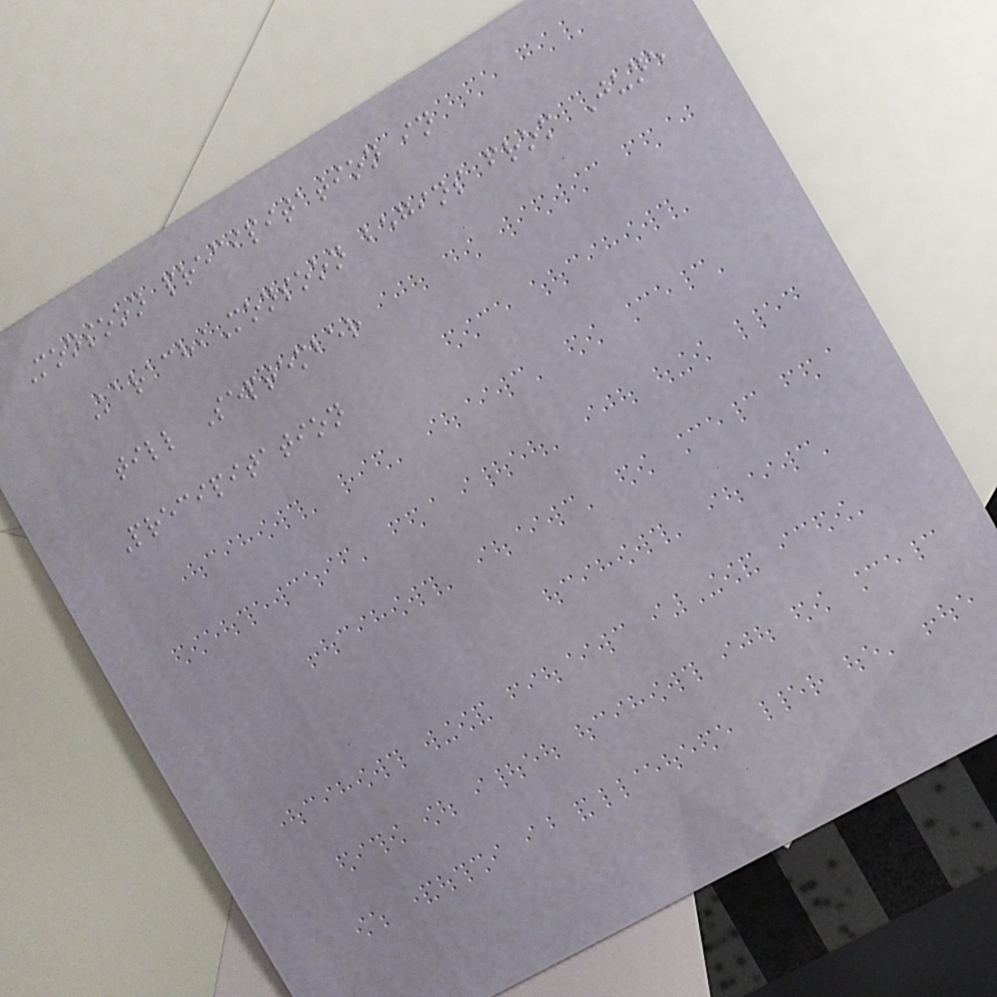Monsoon precipitation in
KarachiMonsoon begins from June
till September
Precipitation
